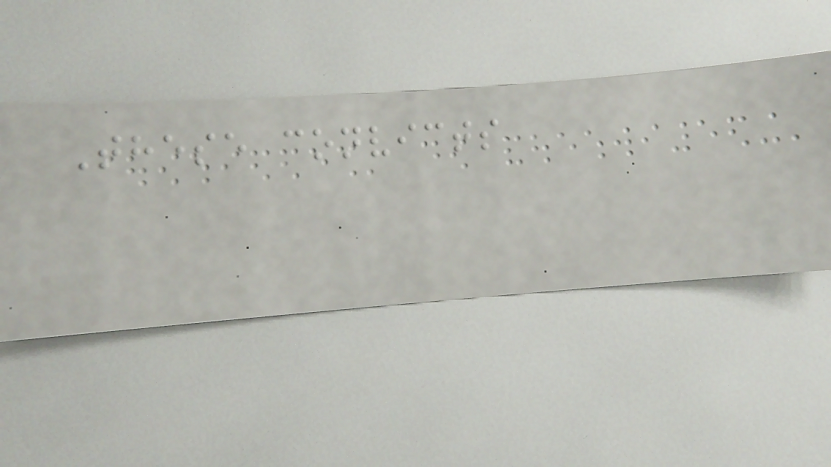These convicts
